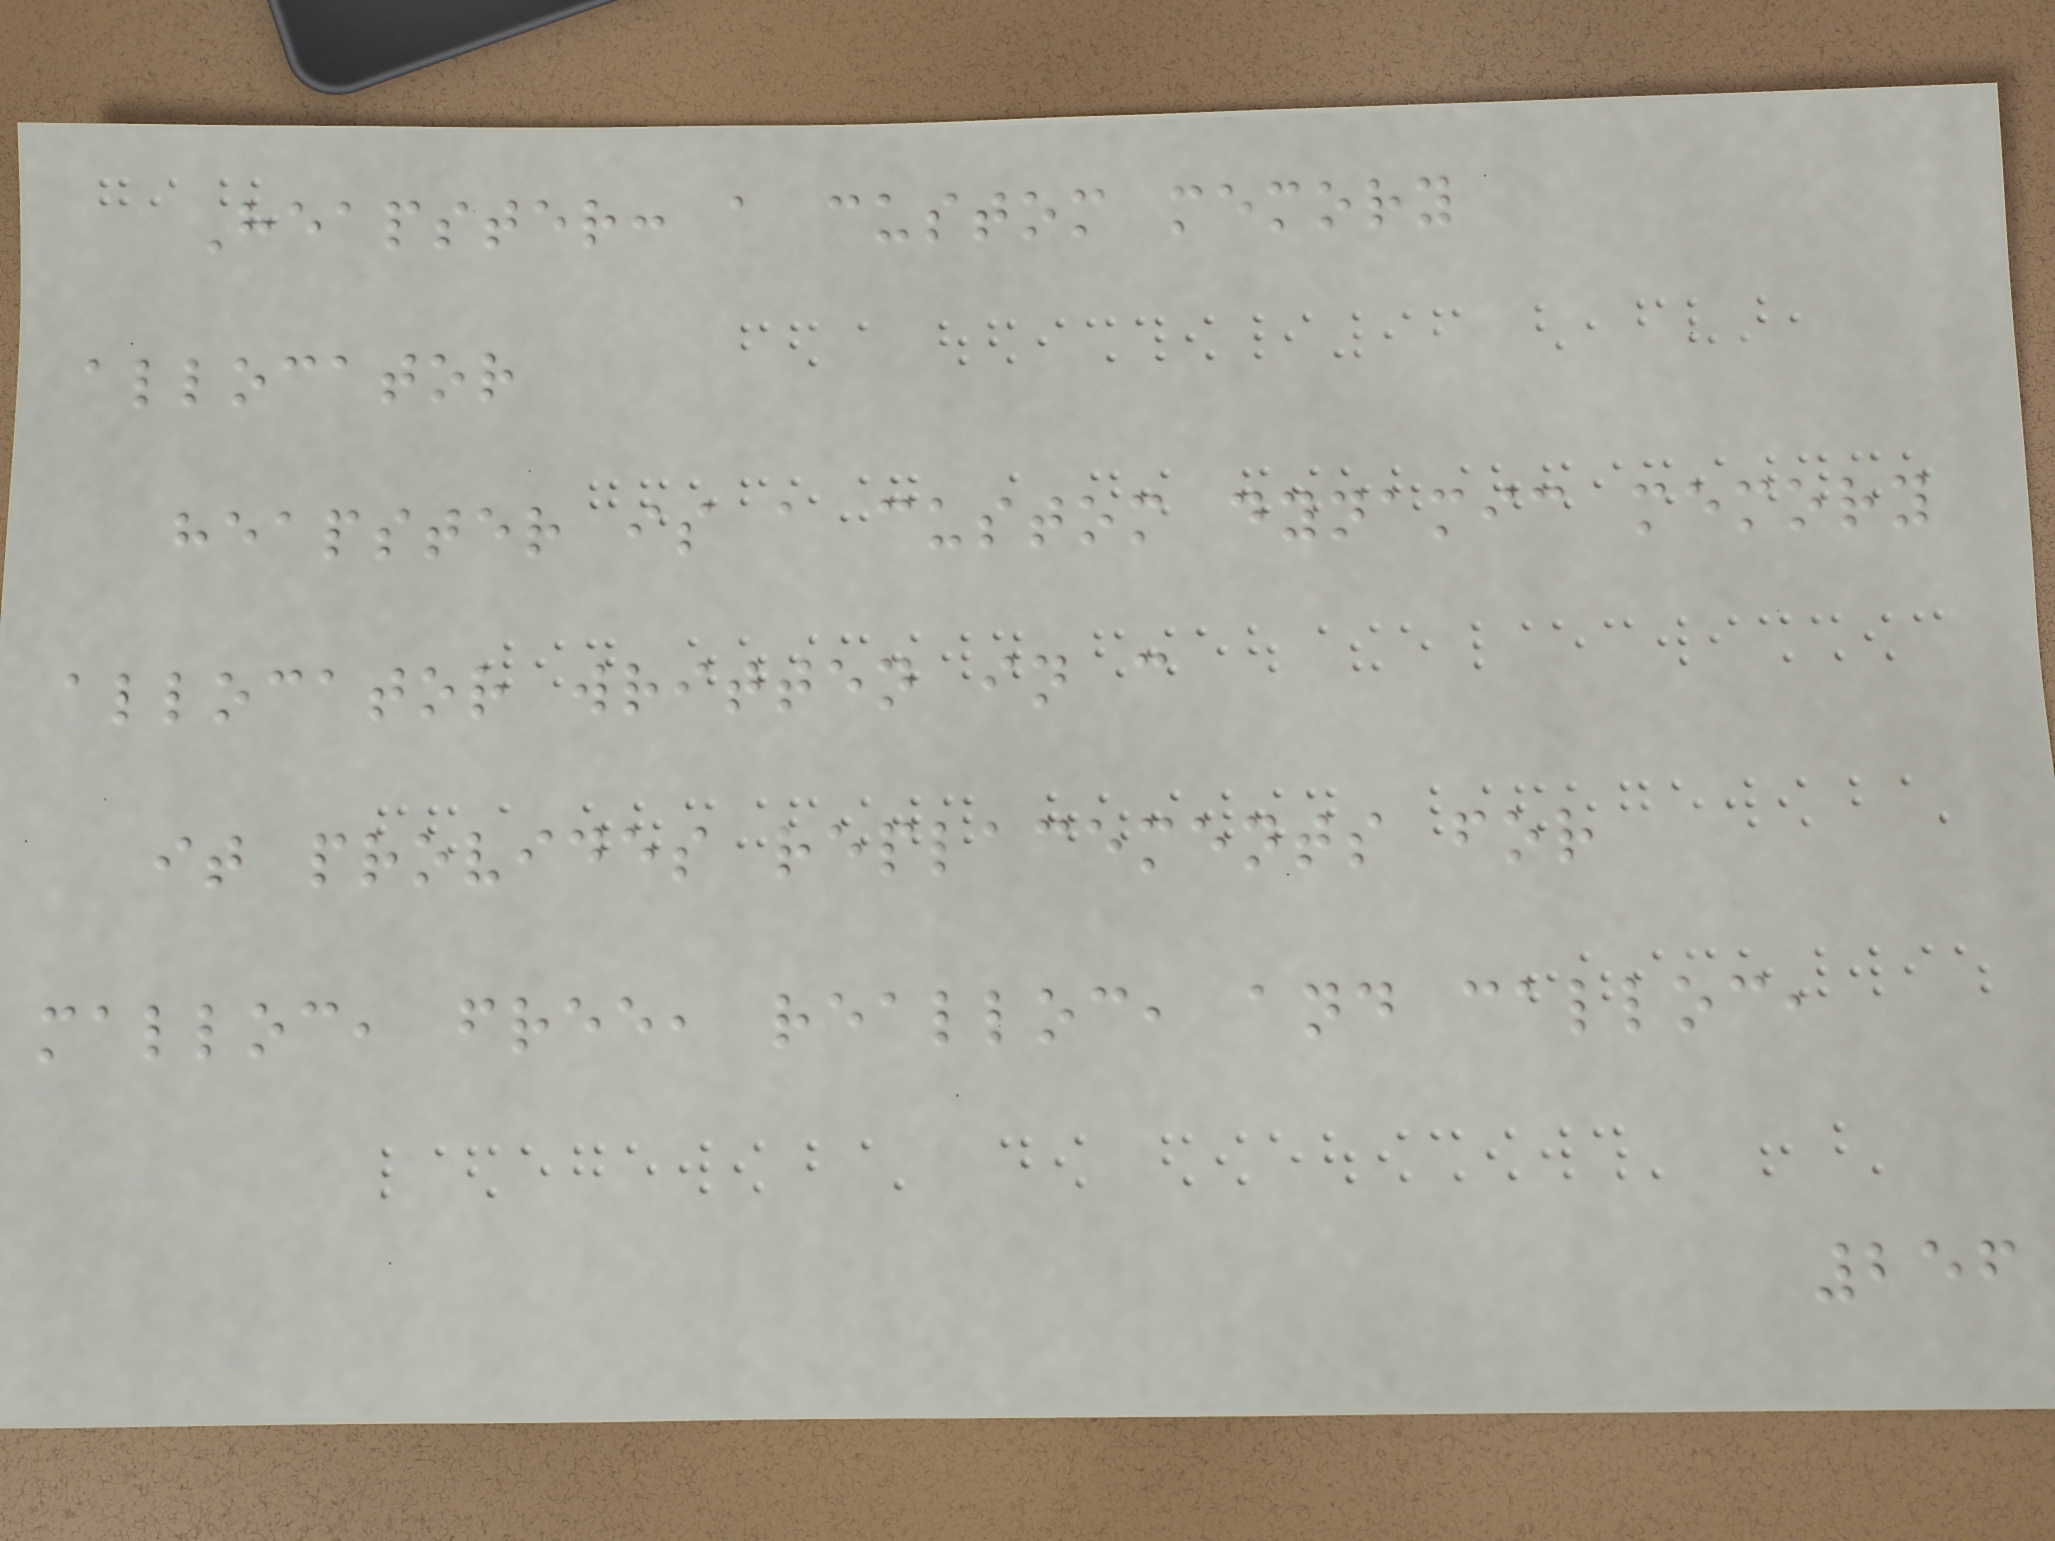Heapster: a custom memory
allocator
heapster is a custom dynamic memory
allocator written in c
it provides replacements for
malloc, free, realloc, and calloc,
256
